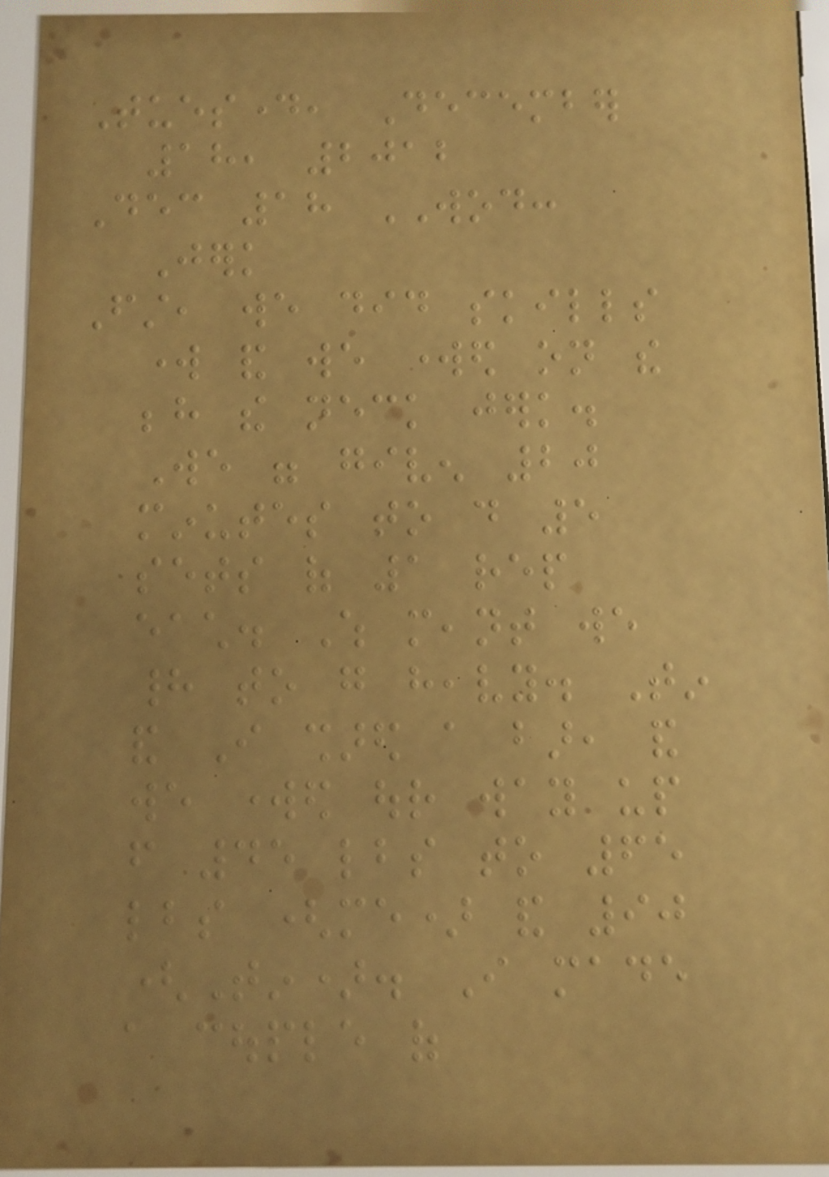Tuesday, December
18, 2012
Dec 18 WOD:
Jerk
First, we did skills
work and we worked on the
behind the neck jerk.
We were given 20
minutes to do 5
sets of 1 rep
each. Which meant we
had to go heavy. Tin
and I shared a bar, and
we worked our way up
from 45 lbs to 65
lbs (me) and 90
(Tin). I made
a couple of
